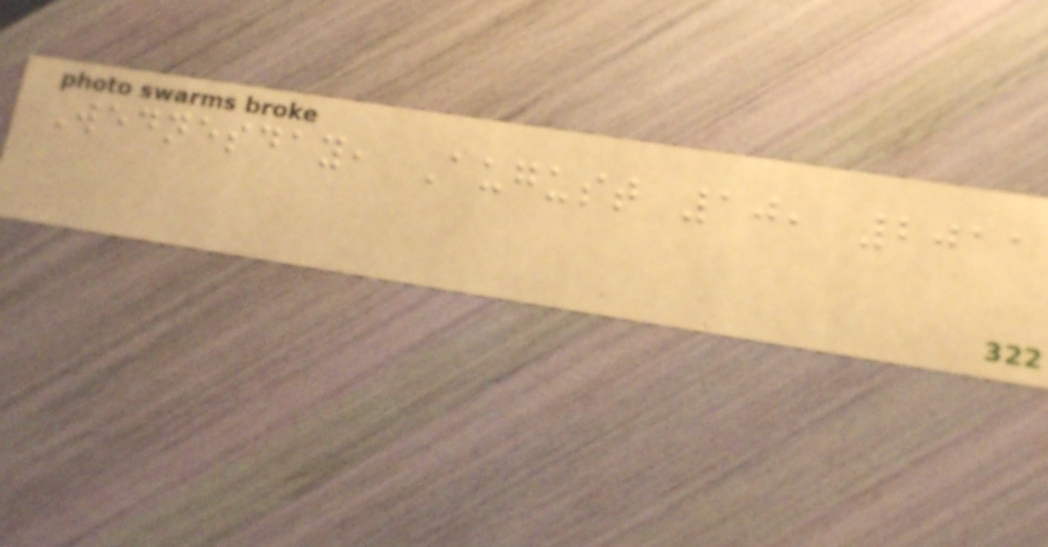Wednesday, August 10, 2011
